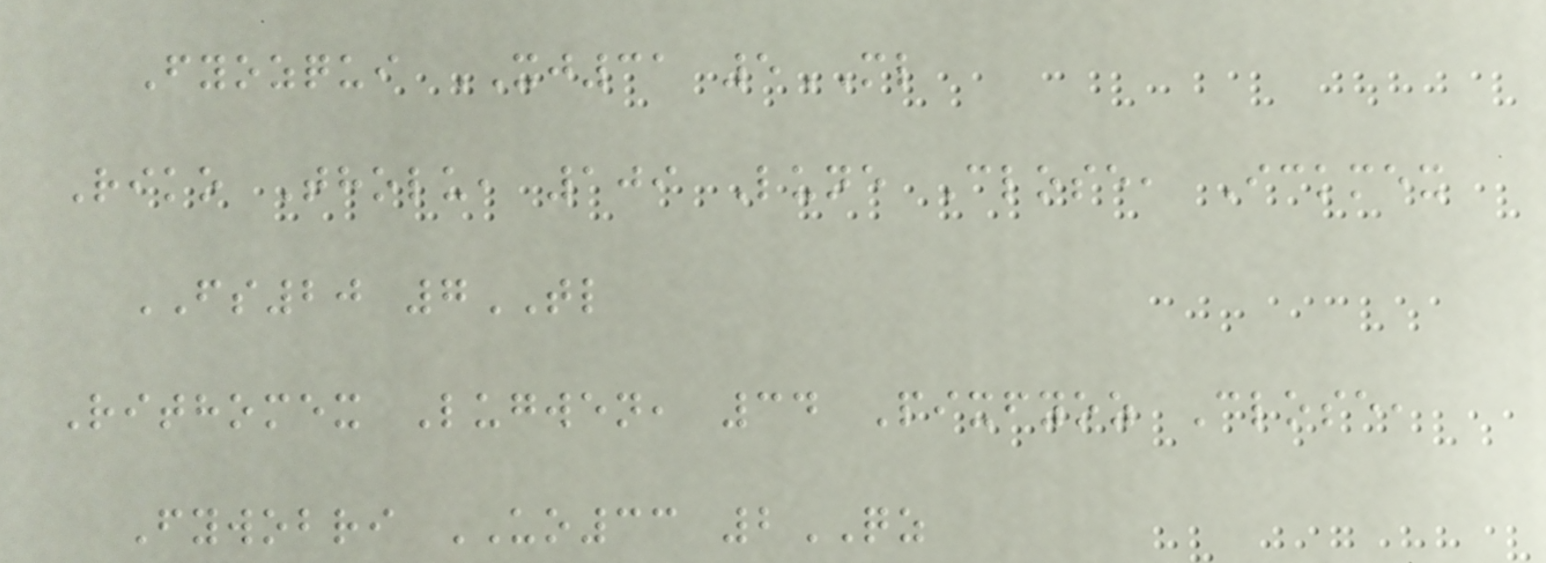Fyozqui XJ31 5ML
Riko Tholu, 109 Lune Close, Ickmex
FS20 7TL
Rithomex Lugwen, 34 Pixfyoz Close,
Fywobri UO33 2QZ
